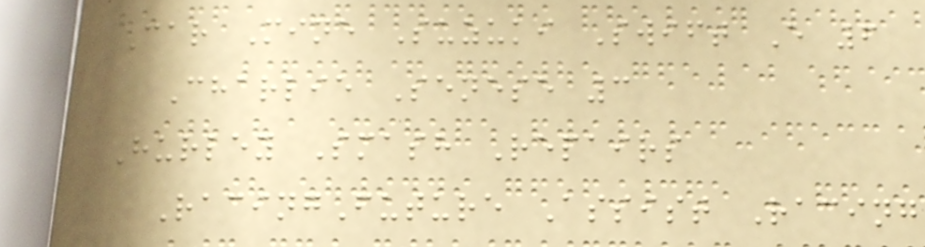Car Mine Suzuki Swift E 6
Charlie Senese 3
Hurley Smash Repairs
RacingFuture Assist Racing
